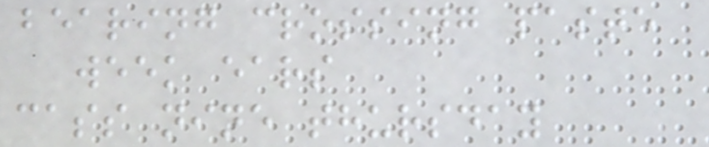bearing crossing paste
week ears
cass nine thursday
